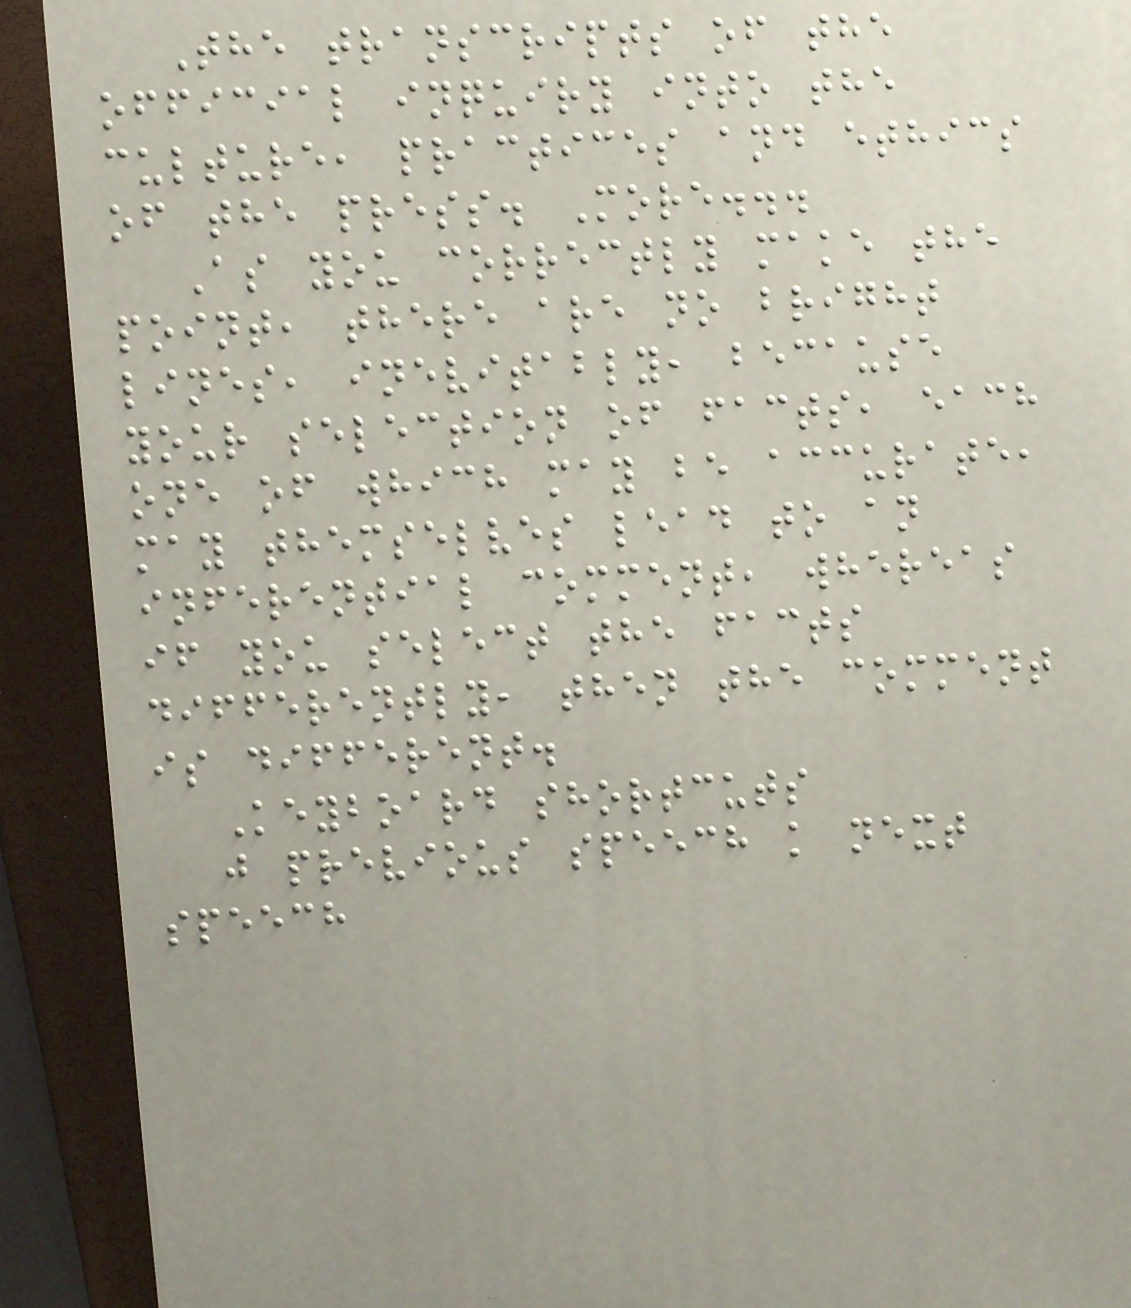The transcripts of the
official inquiry into the
culture, practices and ethics
of the press. More...
As you correctly make the
point, there are no bright
lines, inevitably, because
your selection of facts, each
one of which may be accurate,
may themselves lead to an
inferential comment, whereas
if you select the facts
differently, then the comment
is different.
Keyboard shortcuts
j previous speech k next
speech
